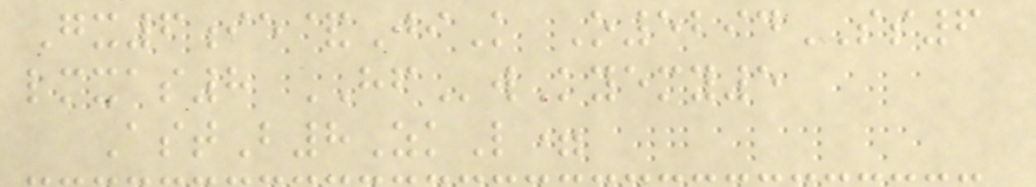Gx6ie&JiK O5294SS6
lmxas8 HFwKyemy5
AstB8ZkL=
